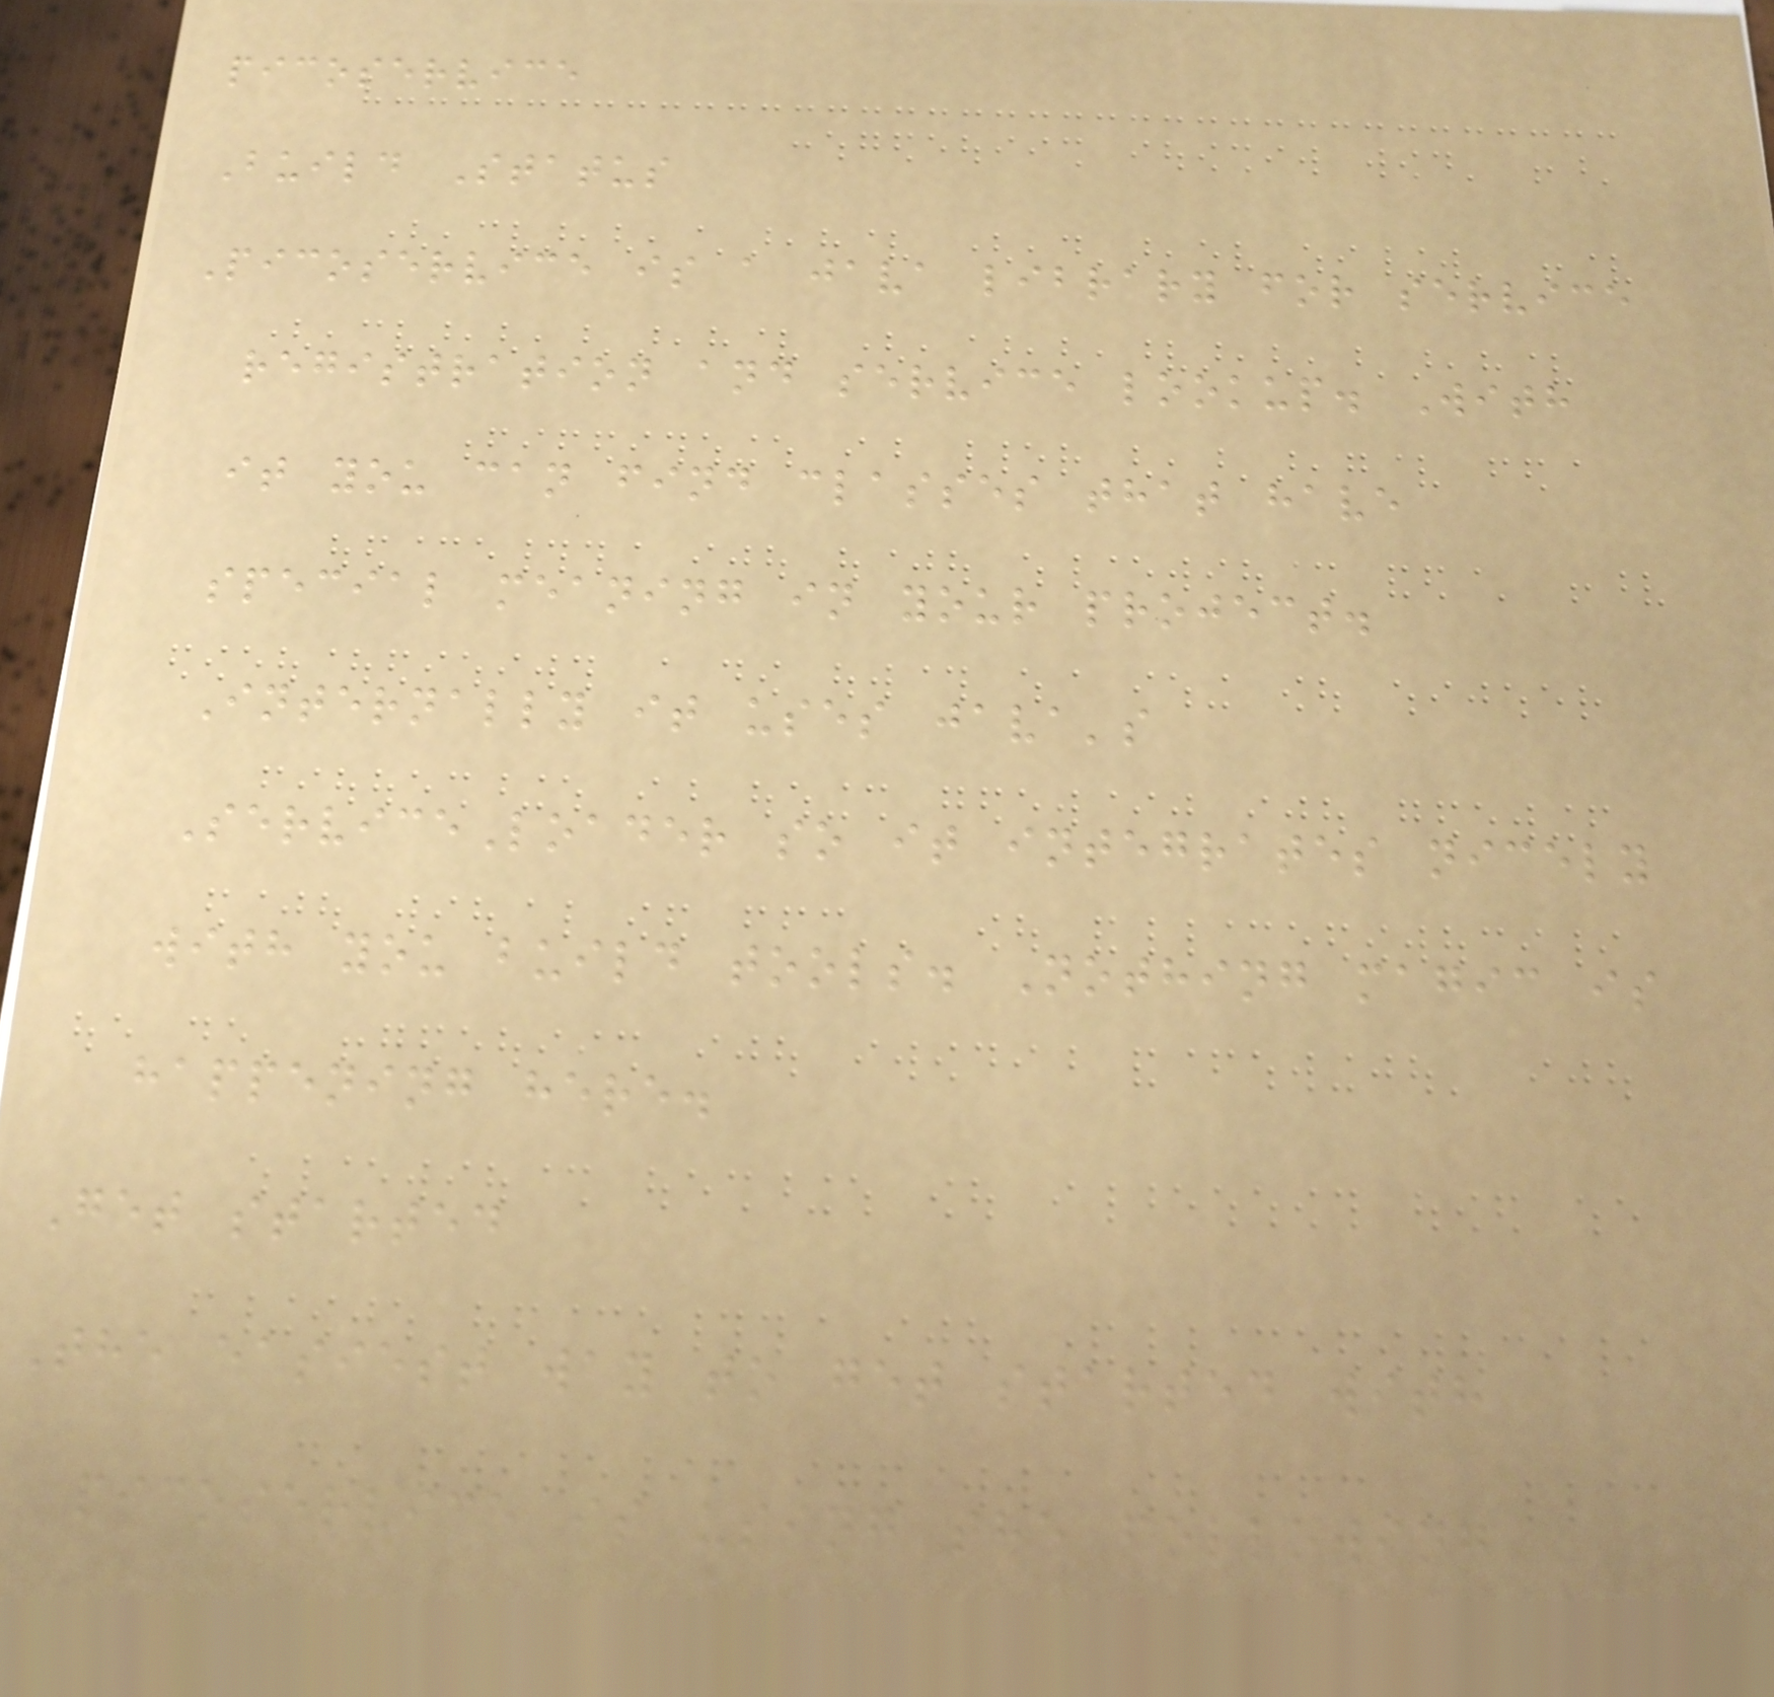picoservice
Build Status
Picoservice is a java library for service
registration and service lookup. With
it you can find classes that have
special meaning in your project.
Internally it uses java's
ServiceLoader so it integrates nicely
with you build tools. Nothing magic is
happening here.
Get started
The easiest way to get started with
picoservice is using the following
